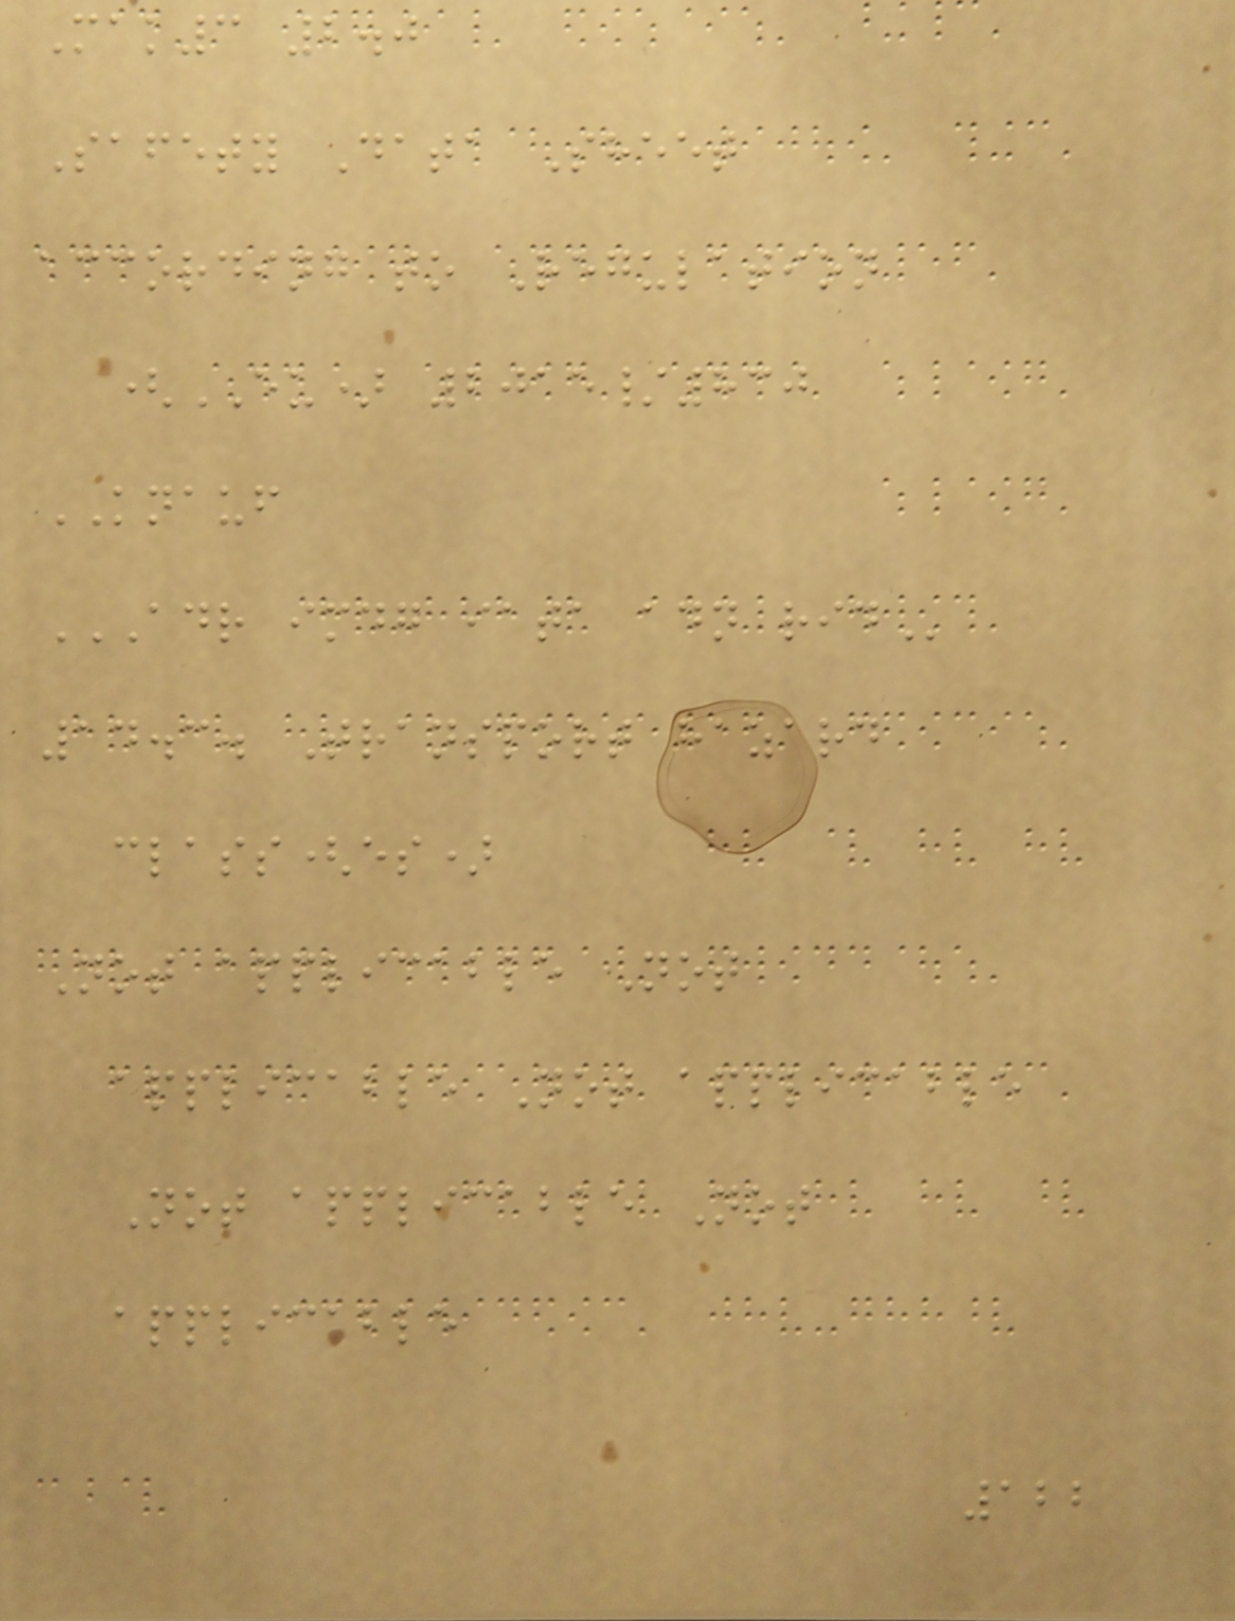Mak3 2.0
Safety Data Sheet
according to Regulation
(EU) 2015/830
KNAUF
ADR IMDG IATA ADN RID
14.3. Transport hazard
class(es)
Not applicable Not
applicable Not applicable
Not applicable Not
applicable
122
